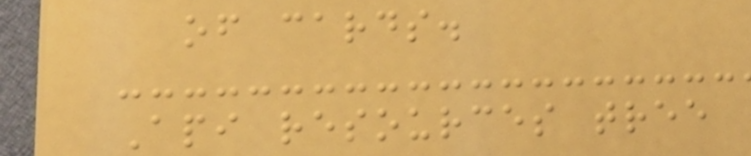of cards.
Api resources tree
